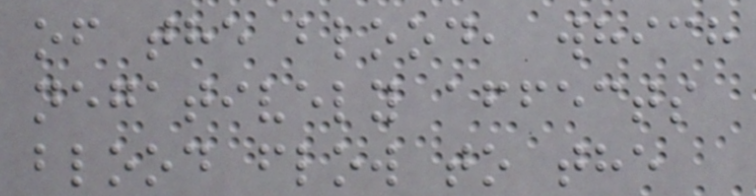of the blood, which
negatively affects
blood flow to the
